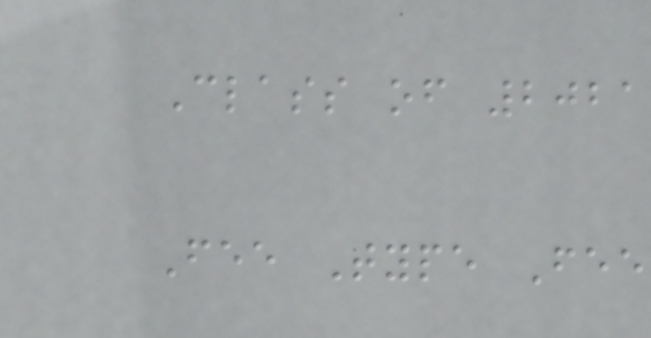Class of 2021
Fee Type Fee
